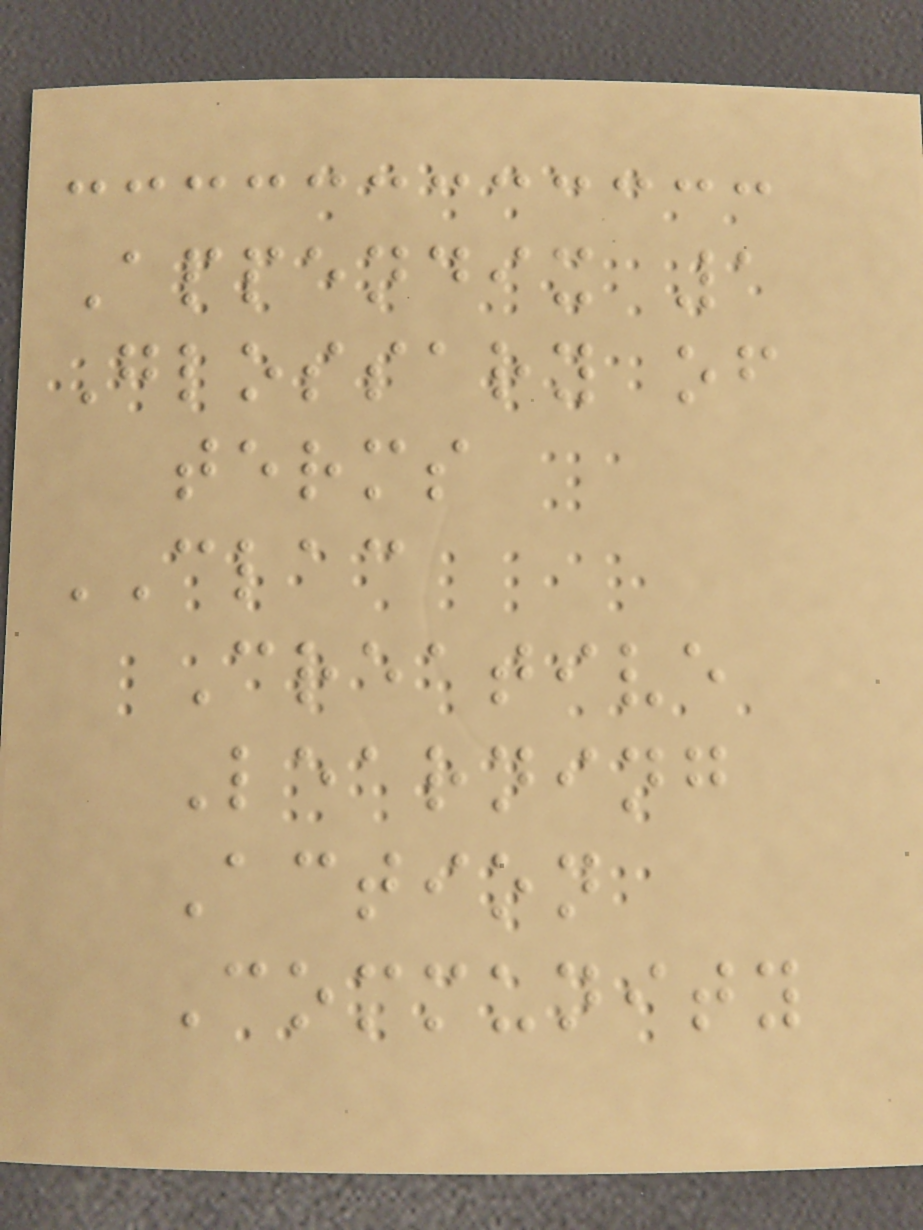Appendix 1
Glossary of
terms
CLAC
Creative
Learning
Action
Community
